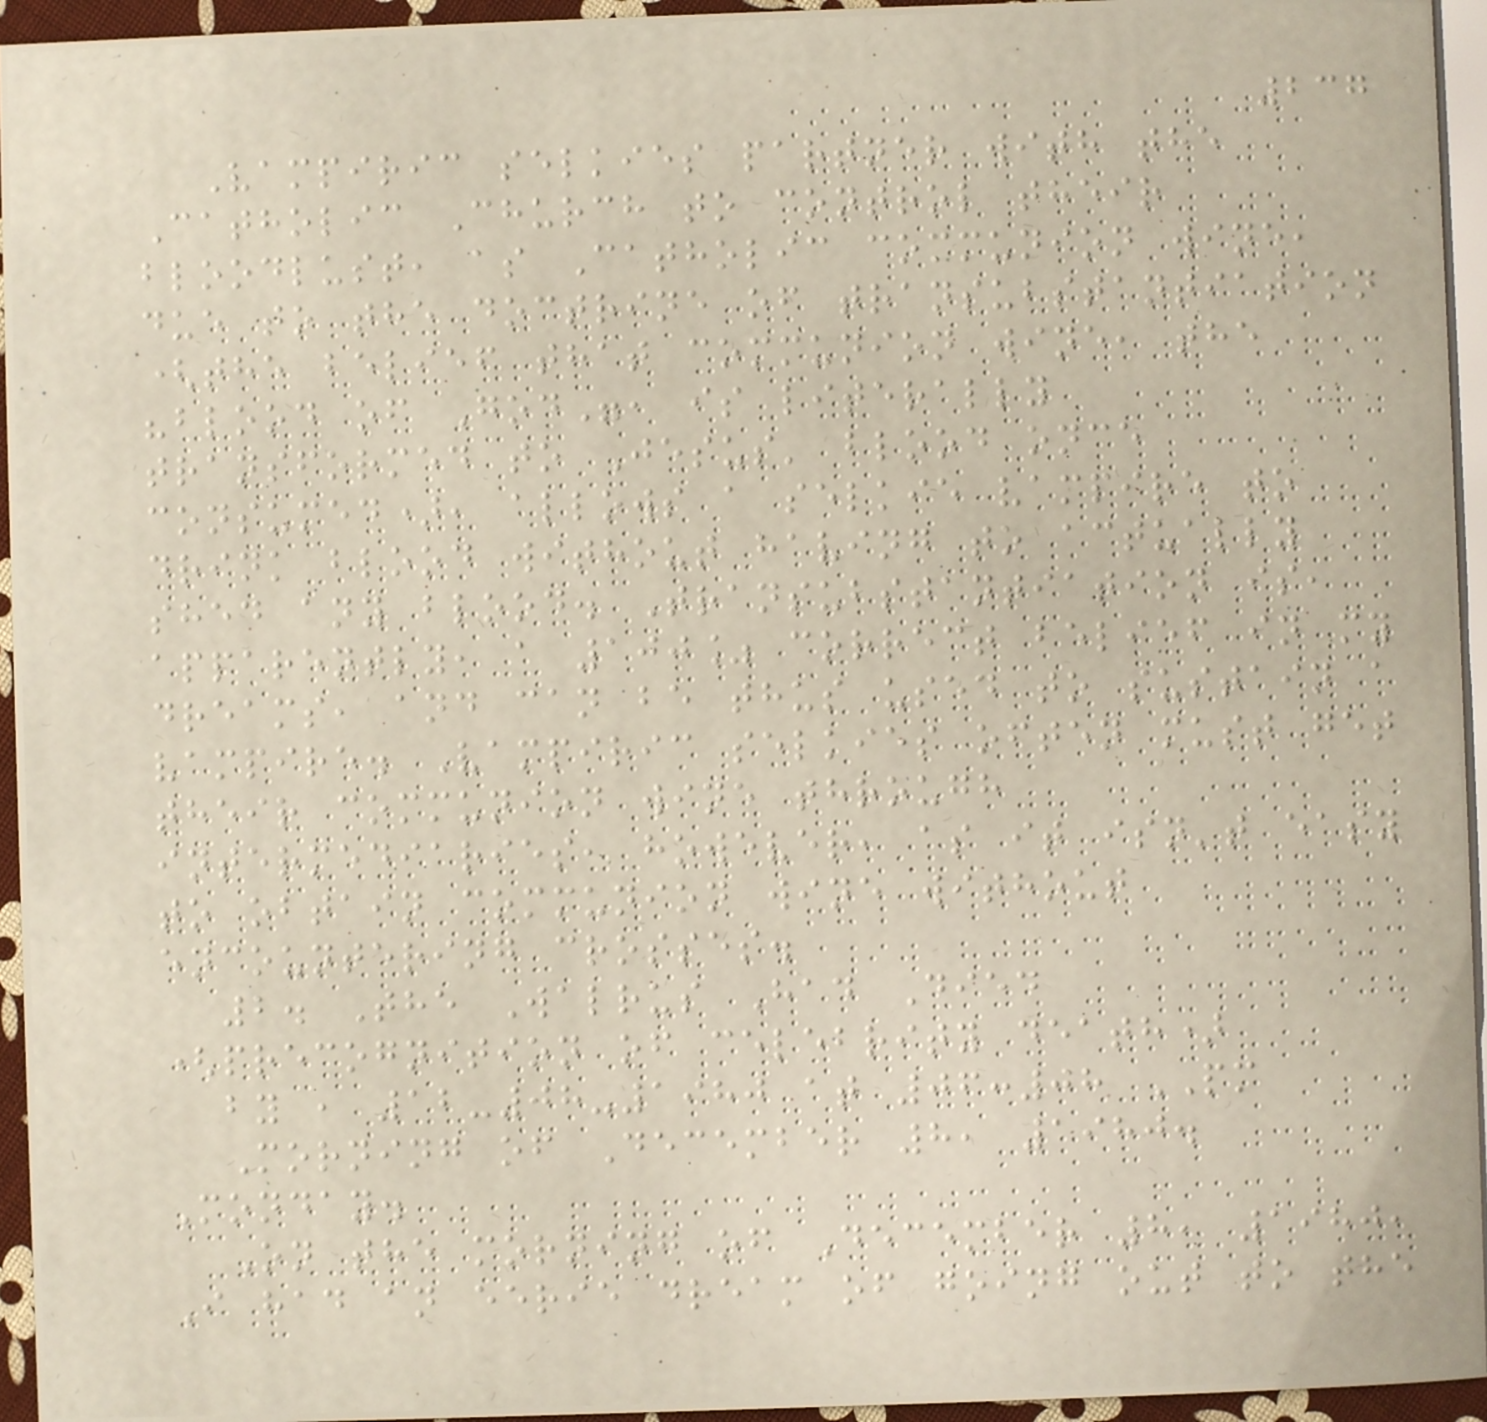237
Vampiric selkies partner with the
Catholic Church to control their
bloodlust, as Catholic communion wine,
due to the doctrine of transubstantiation
(the belief that communion wine, the
"blood of God", is literally
transformed to Jesus' blood once
consumed), allows a selkie vampire to
drink blood without having to actually
shed any blood. Transubstantiation is,
apparently, a 100% correct belief in my
dreams, and can be thus used to sustain a
vampire. Vampiric selkies often must get
their communion wine through
intermediaries, however, as it isn't easy
to obtain communion wine without
encountering crosses.
2. The Walrus Had Died
(precognition of celebrity death)
by , 12-08-1980 at 06:08 PM
Morning of December 8, 1980.
Monday.
On the morning of December 8, 1980,
I had an eerie dream of going out to the
